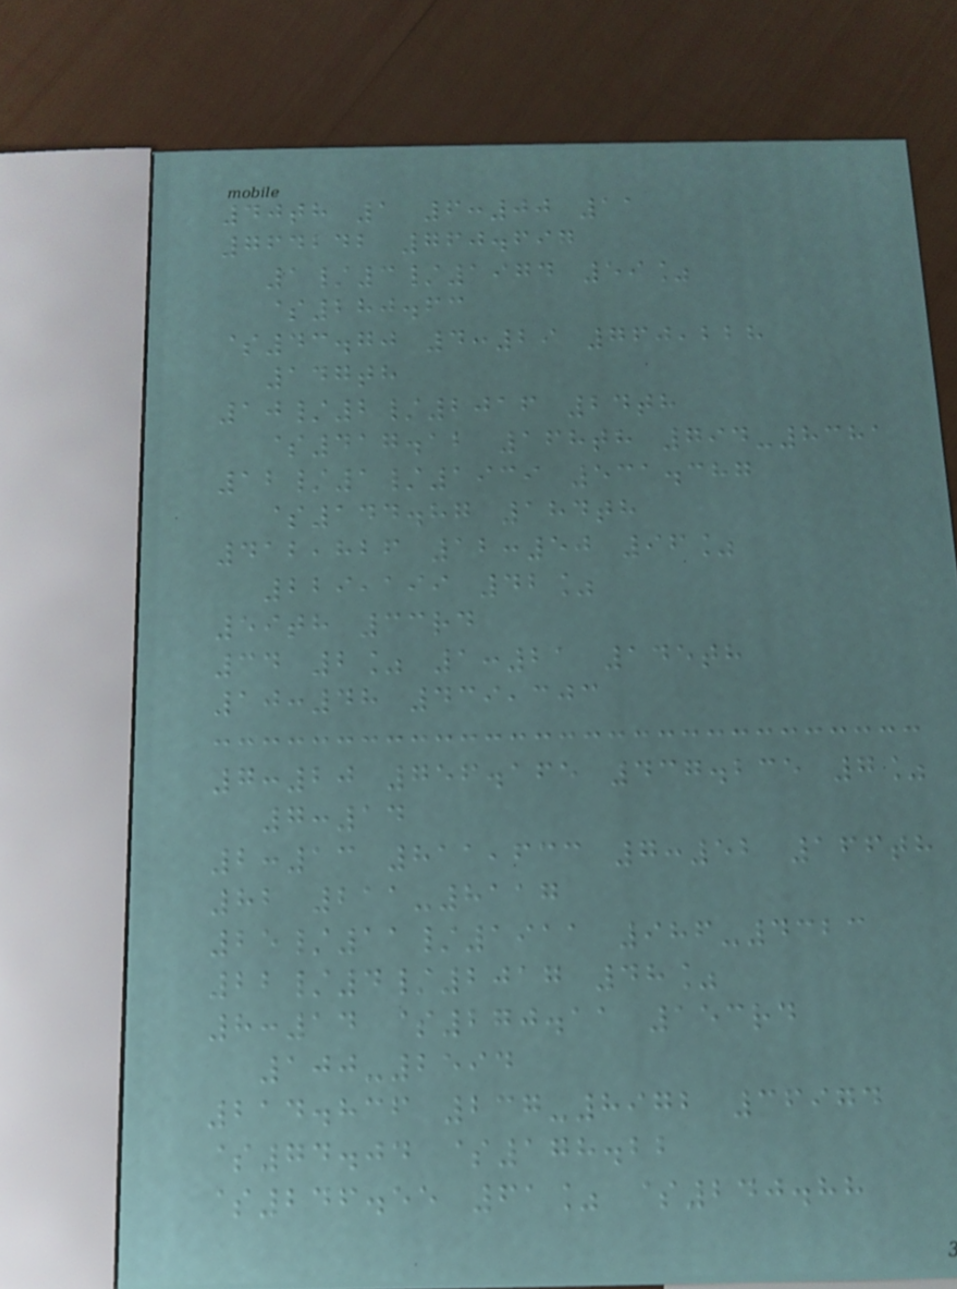40th 1 6:00 11
764242 760.697
1/3/1974 59%
$280.63
$43.70 4:29 760,228
147th
10/2/2016 24th
$417.12 168th 794-8381
12/1/1939 531.387
$144.87 184th
412,826 12:50 96%
229,199 42%
59th 33rd
34 2% 1:21 145th
10:48 439,303
7:20 756.165 437.235 7%
7:14
2:13 811,633 7:52 166th
82 211-8117
25/11/1911 986-4323
22/4/2017 48%
8:14 $270.11 153rd
100-2594
214.836 237-8972 36974
$74.04 $178.22
$246.55 61% $240.88
